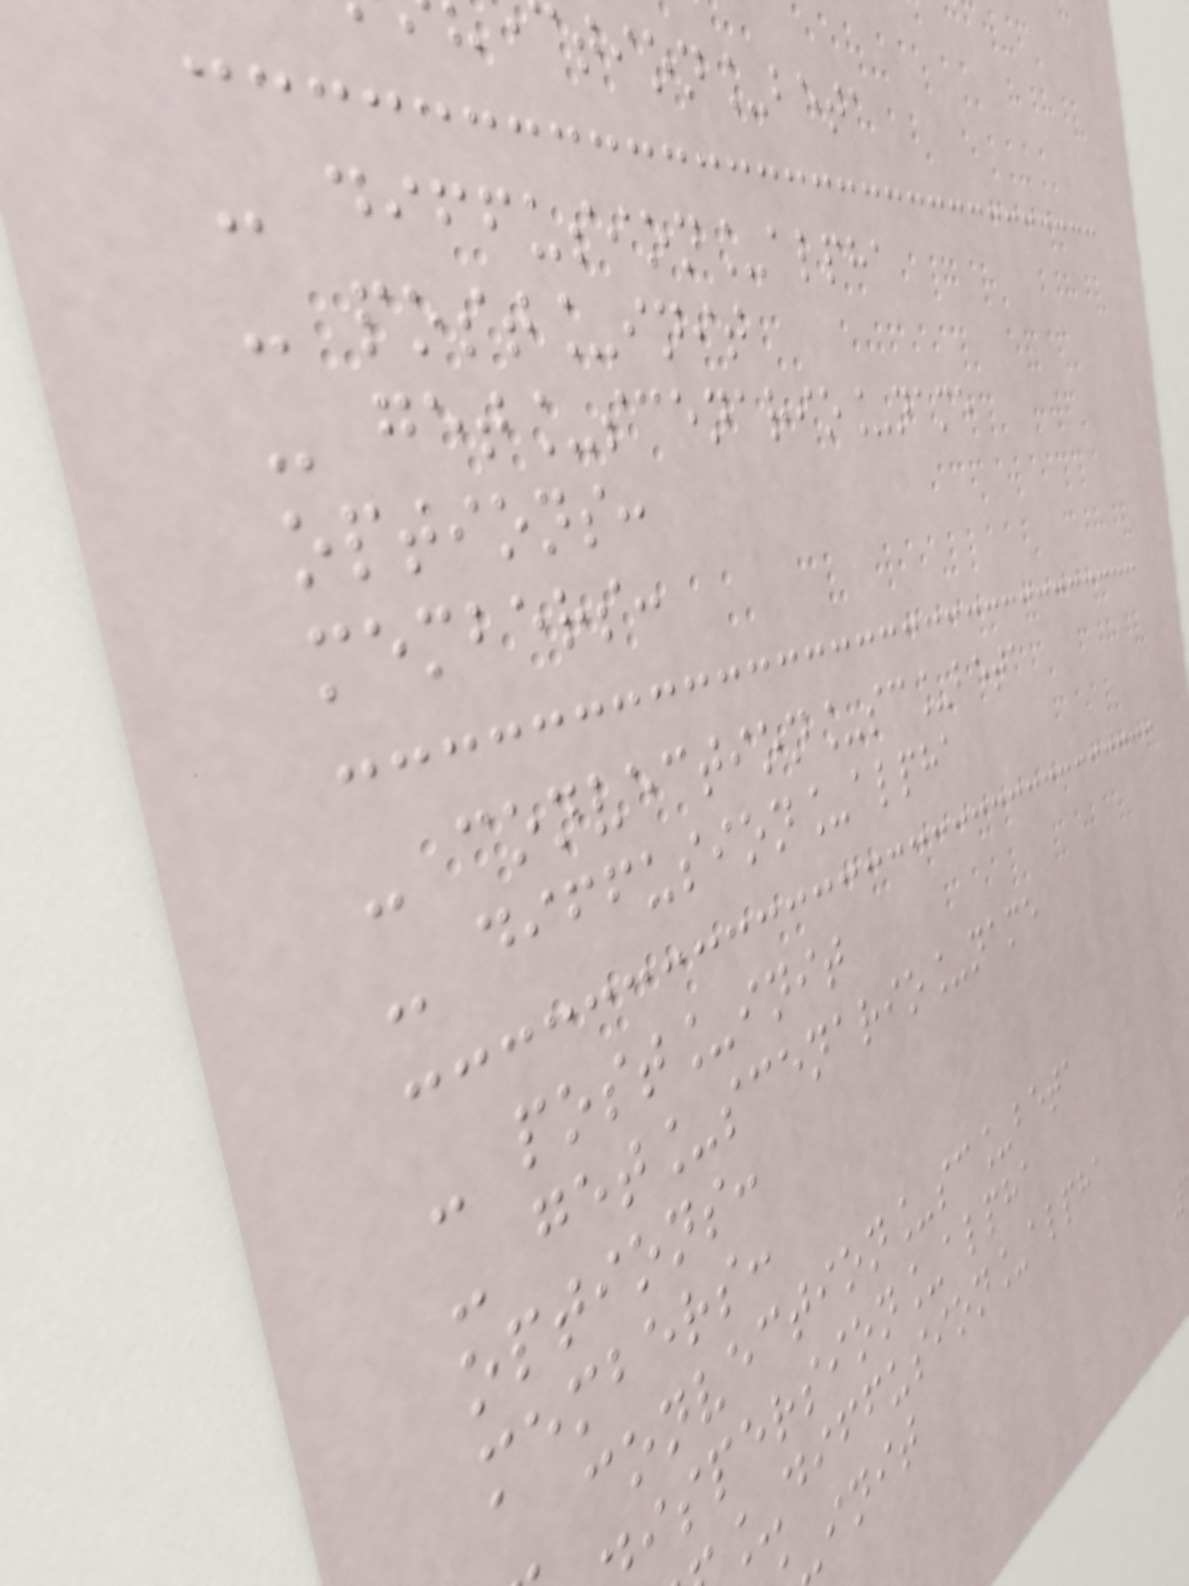tion_beta
- diffusion_alpha
- post_init
- get_scenario_name
options:
members:
- convection_sc_beta
- diffusion_alpha
- post_init
- get_scenario_name
options:
members:
convection_sc_beta
ispersion_alpha
_diffusion_alpha
init
